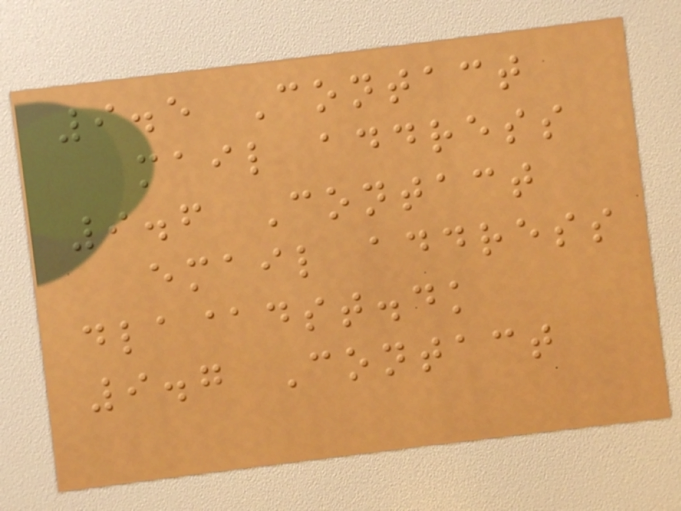9.5 Contact
mail address
9.6 Contact
email address
dla@dst.dk
9.7 Contact
